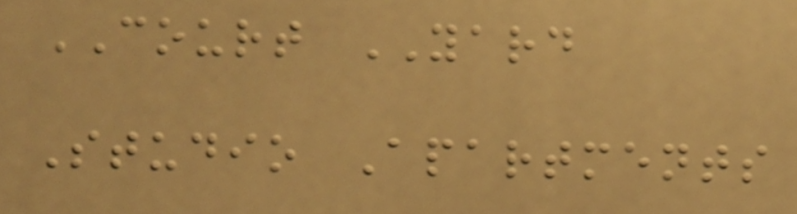COURT YARD
Studio Apartments
